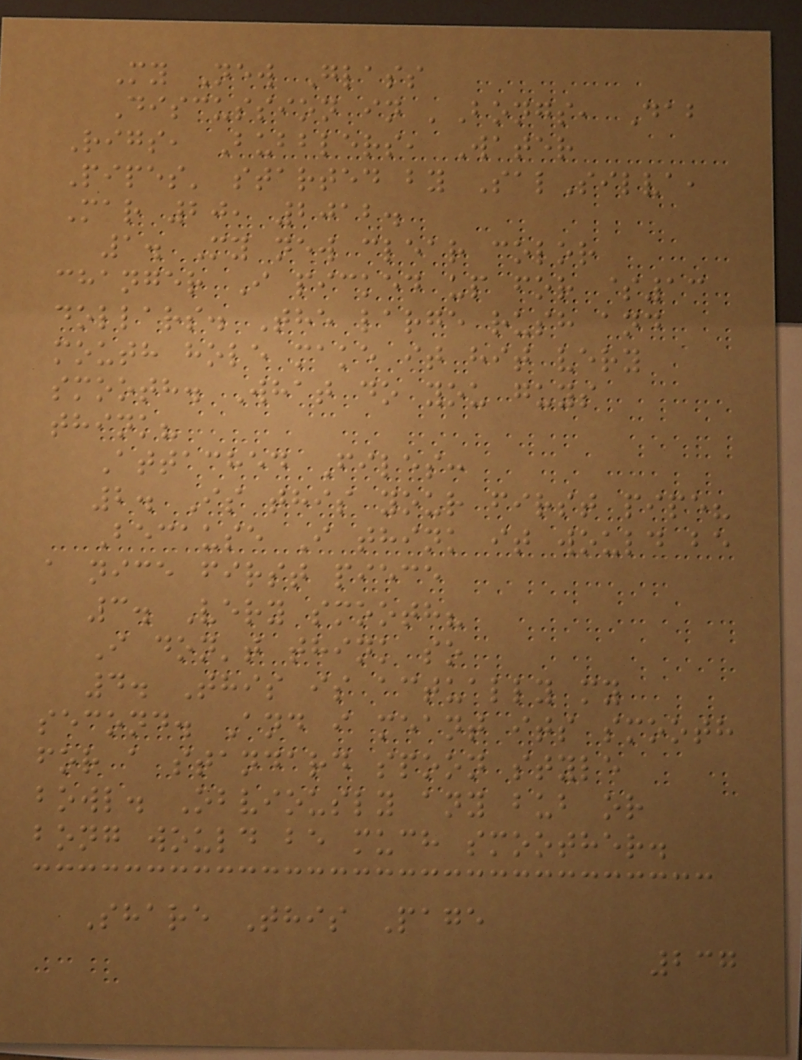My New Glass
Discussion in 'Bongs, Dab
Rigs, Bubblers, Water
Pipes' started by SalSilva,
Mar 20, 2012.
1. My new clear color
changer I picked up for $13
dollars. The large rush and
mouth hole make it hit very
smooth. What do you guys
think?
Attached Files:
2. Is this your first pipe?
Because I think it would be
a nice first piece
3. Very smooth?
I don't think so
4. This is actually my
second. And i meant its smooth
for a standard spoon style
bowl. Obviously any bub or
bong would be much smoother.
Share This Page
237
